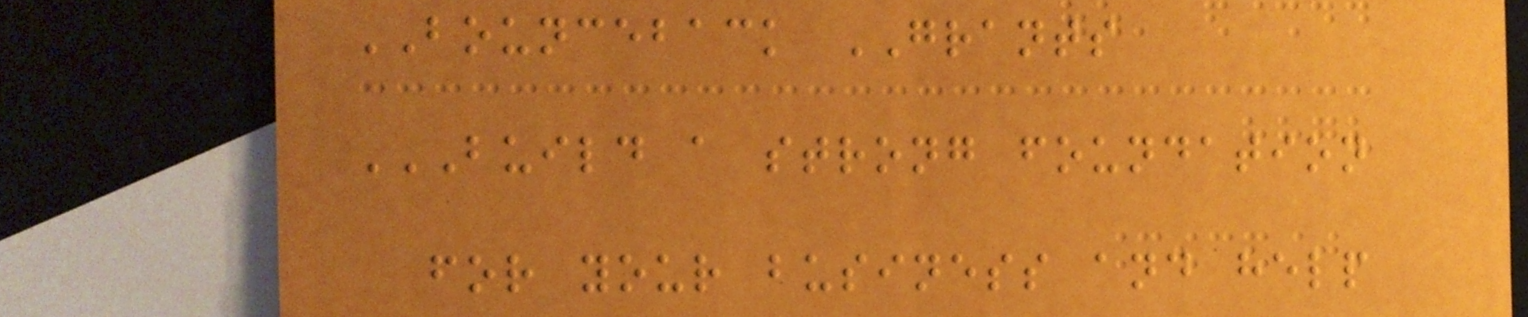BOUNCEBACK GRANTS
BUILD A STRONG FOUNDATION
FOR YOUR BUSINESS AND HELP
